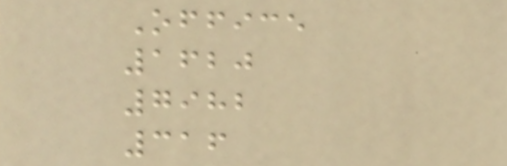Office
1620
7982
316
